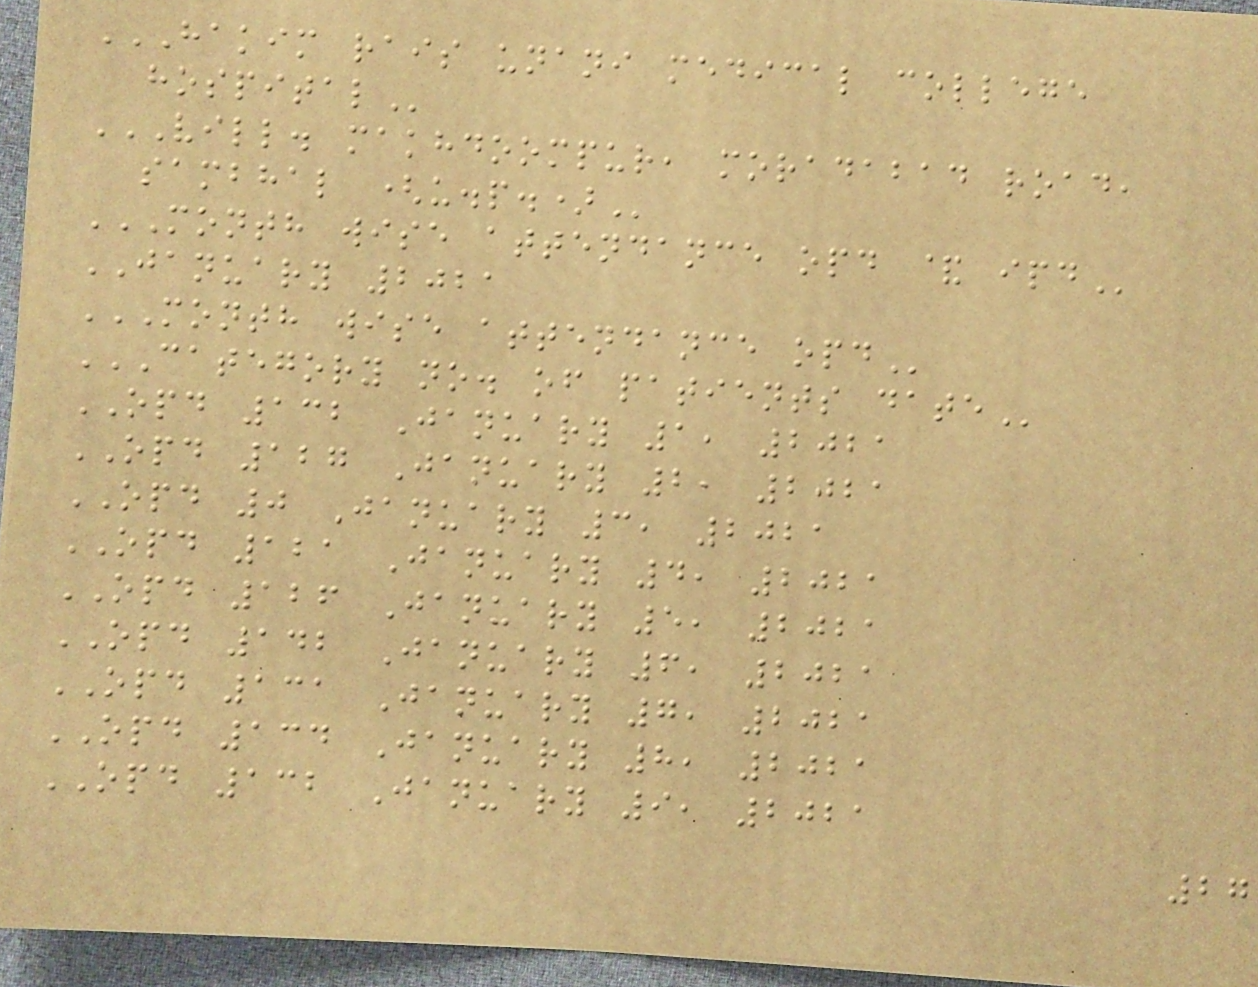HAKIM RAIS UNANI MEDICAL COLLEGE
HOSPITAL
VILL. MAKHDOOMPUR, MORADABAD ROAD,
SAMBHAL (U.P.)
MONTH WISE ATTENDANCE OPD & IPD
JANUARY 2021
MONTH WISE ATTENDANCE OPD
CATEGORY NO. OF PATIENTS DATE
OPD 132 January 1, 2021
OPD 127 January 2, 2021
OPD 0 January 3, 2021
OPD 121 January 4, 2021
OPD 126 January 5, 2021
OPD 142 January 6, 2021
OPD 131 January 7, 2021
OPD 134 January 8, 2021
OPD 132 January 9, 2021
27
